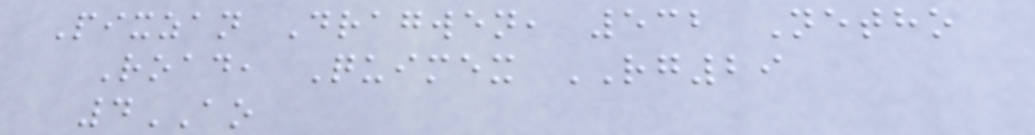Pixzan Dragwen, 532 Netho
Road, Quimex RG29
4AO
